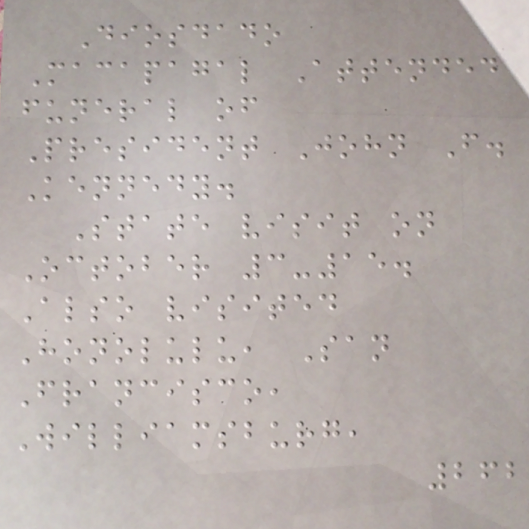Diosdado
Macapagal Attended
funeral of
President John F.
Kennedy.
State visit on
October 3-15.
Also visited
Honolulu, San
Francisco,
Williamsburg,
262
